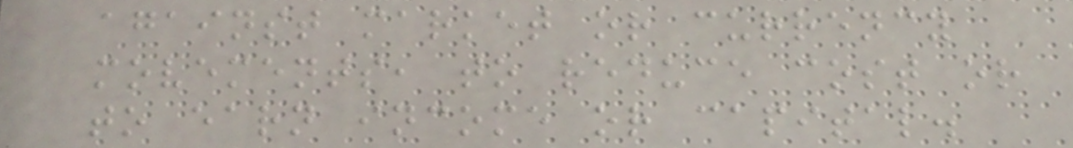against market or currency
movements, to reduce cost or
to earn income or capital.
